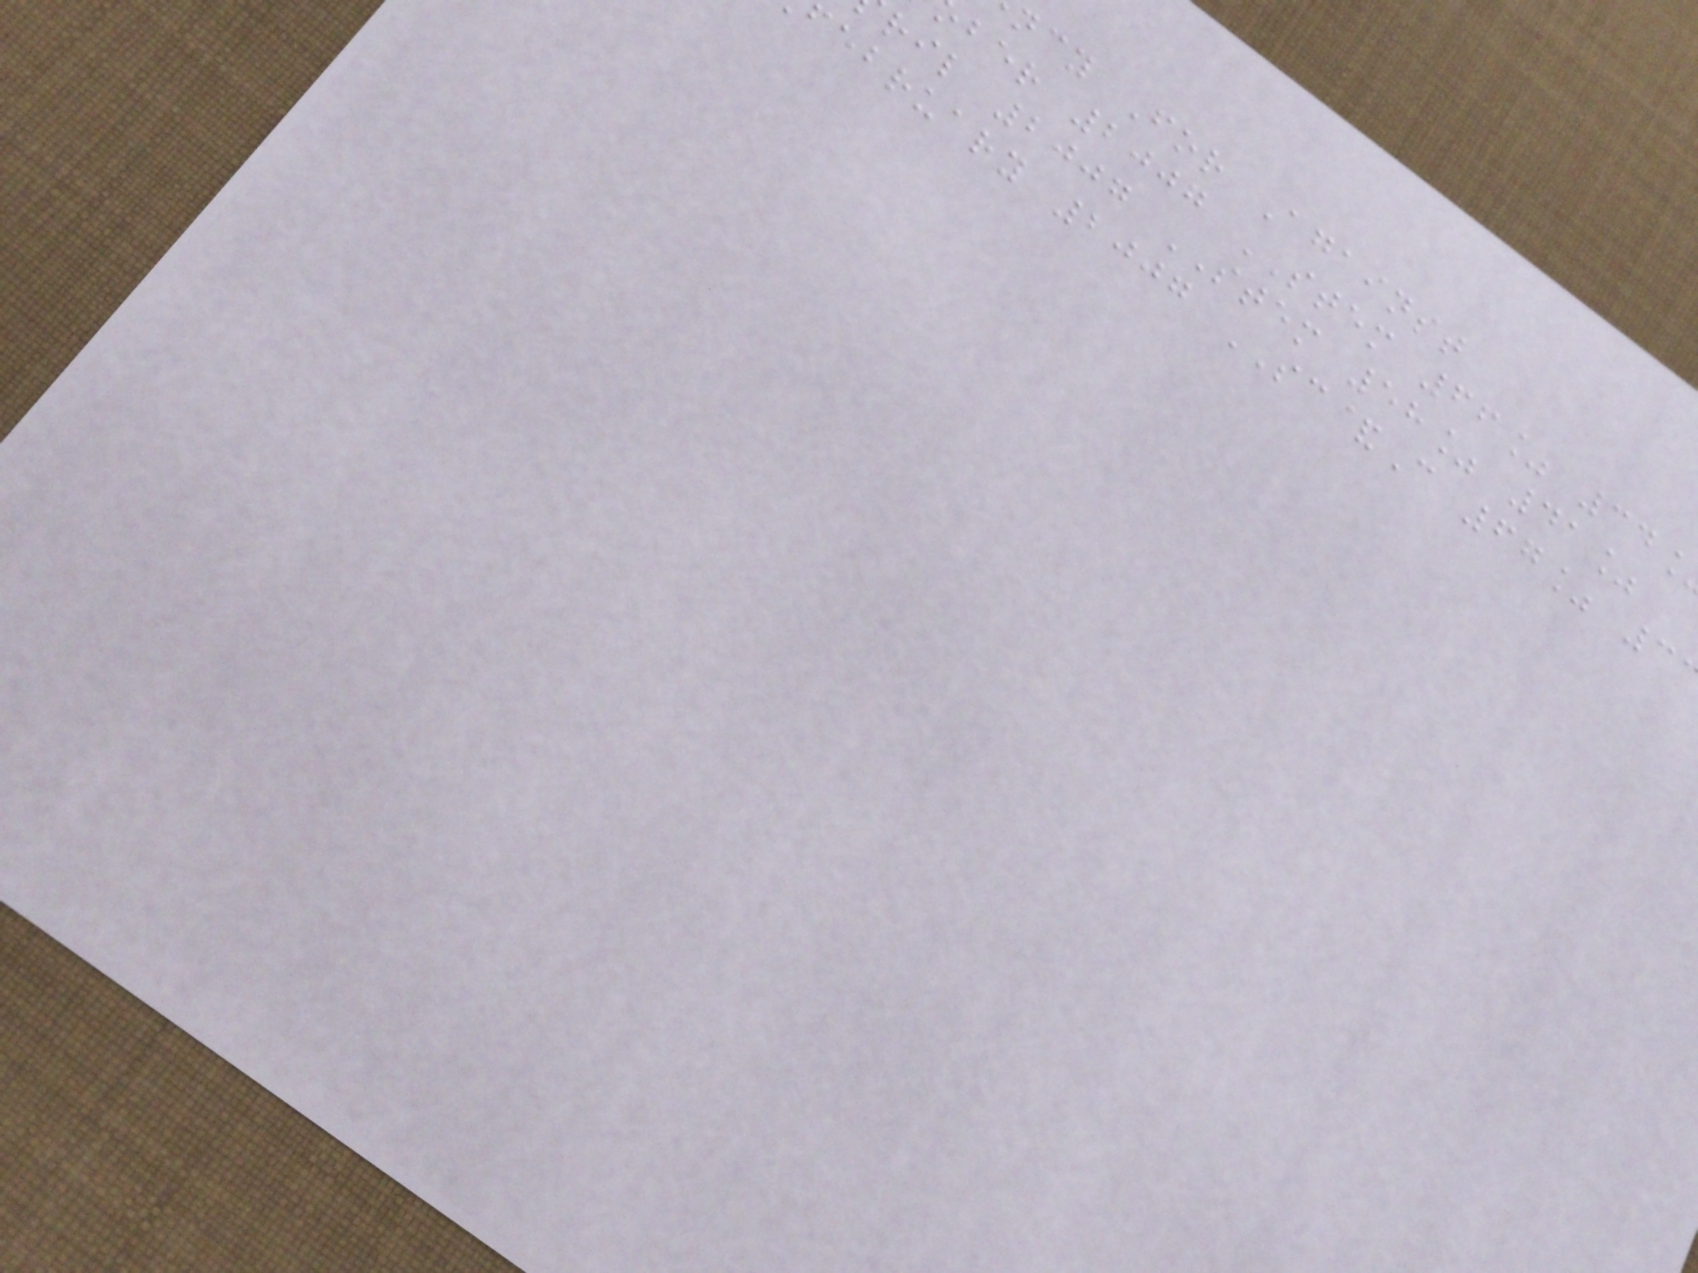ncy For Against
ber 2007 STEM 66% 34
ril 2007 STEM 58% 41%
february 2007 SC&C 67% 3
